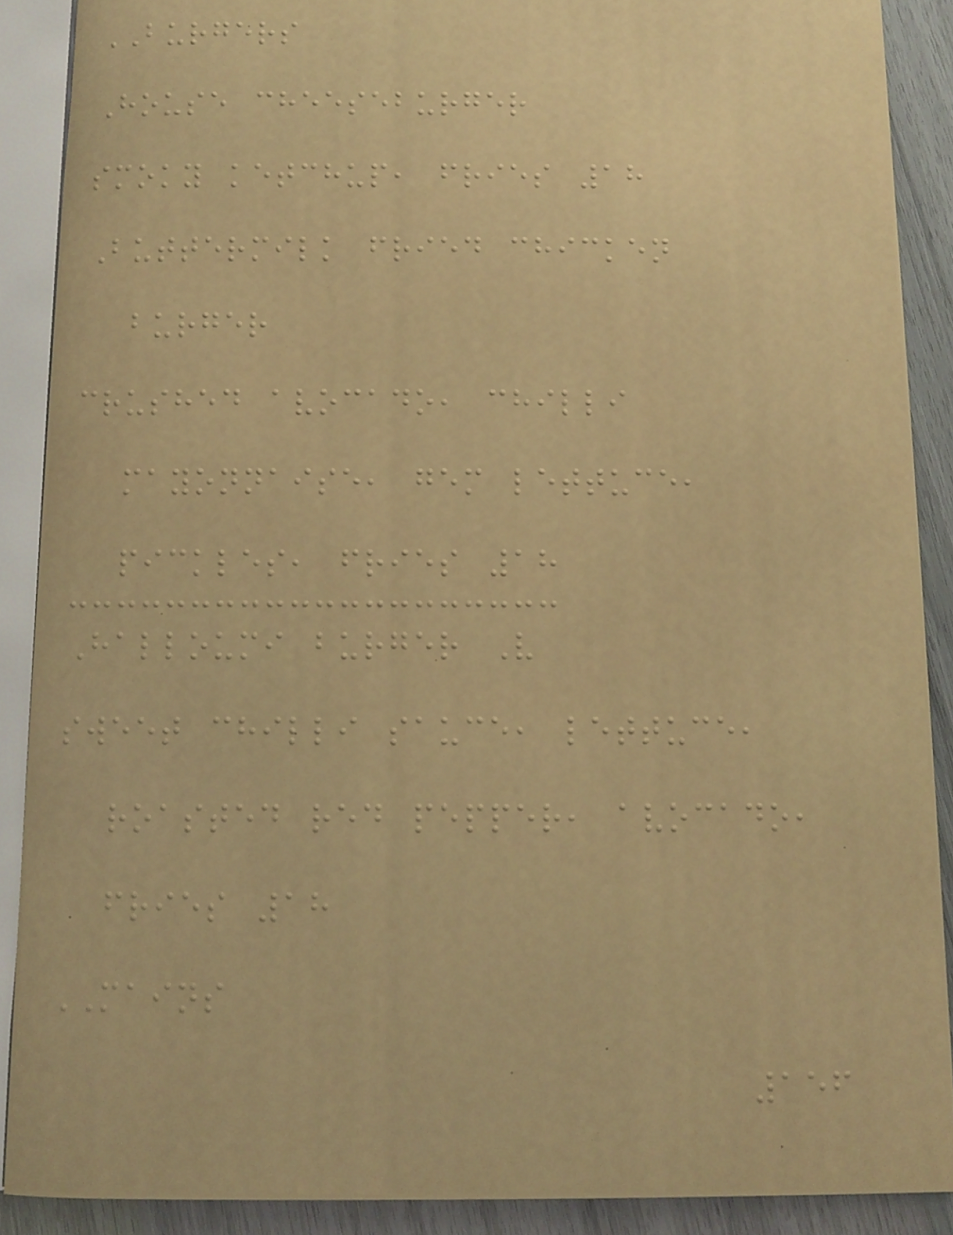BURGERS
House cheeseburger
smoky ketchup, fries 18
Buttermilk fried chicken
burger
crushed avocado, chilli
mayonnaise, gem lettuce,
pickles, fries 18
Halloumi burger V
sweet chilli sauce, lettuce,
roasted red pepper, avocado,
fries 18
MAINS
156
